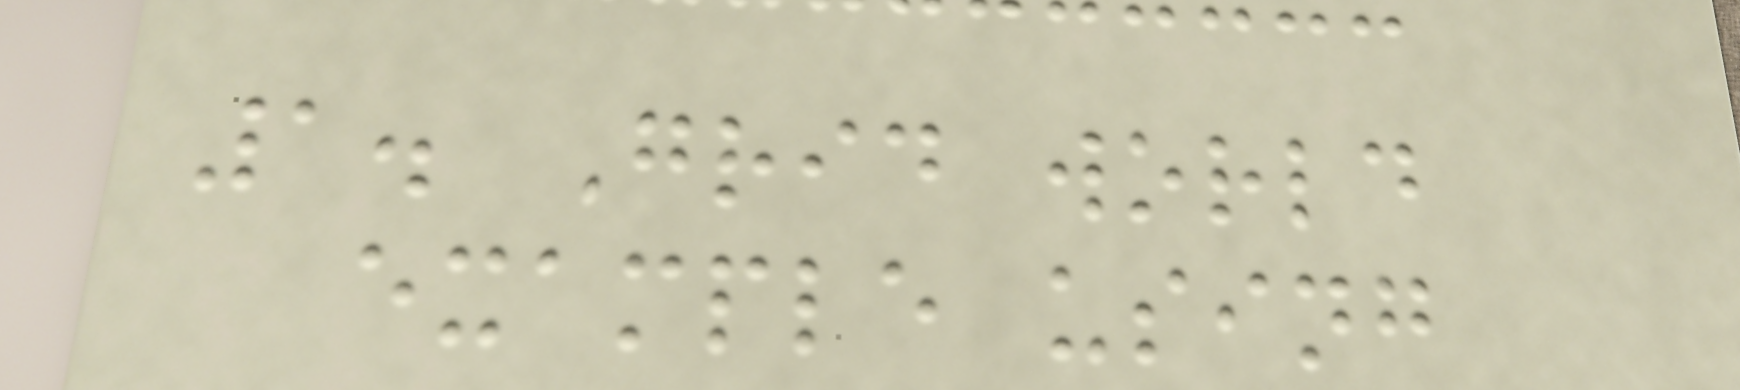1. Grid world
example using
